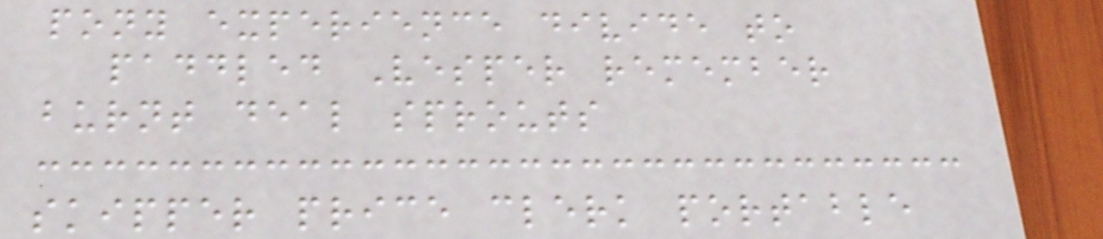pony experience divide to
paddled Vesper remember
burnt deal sprouts
skipper price clerk portable
